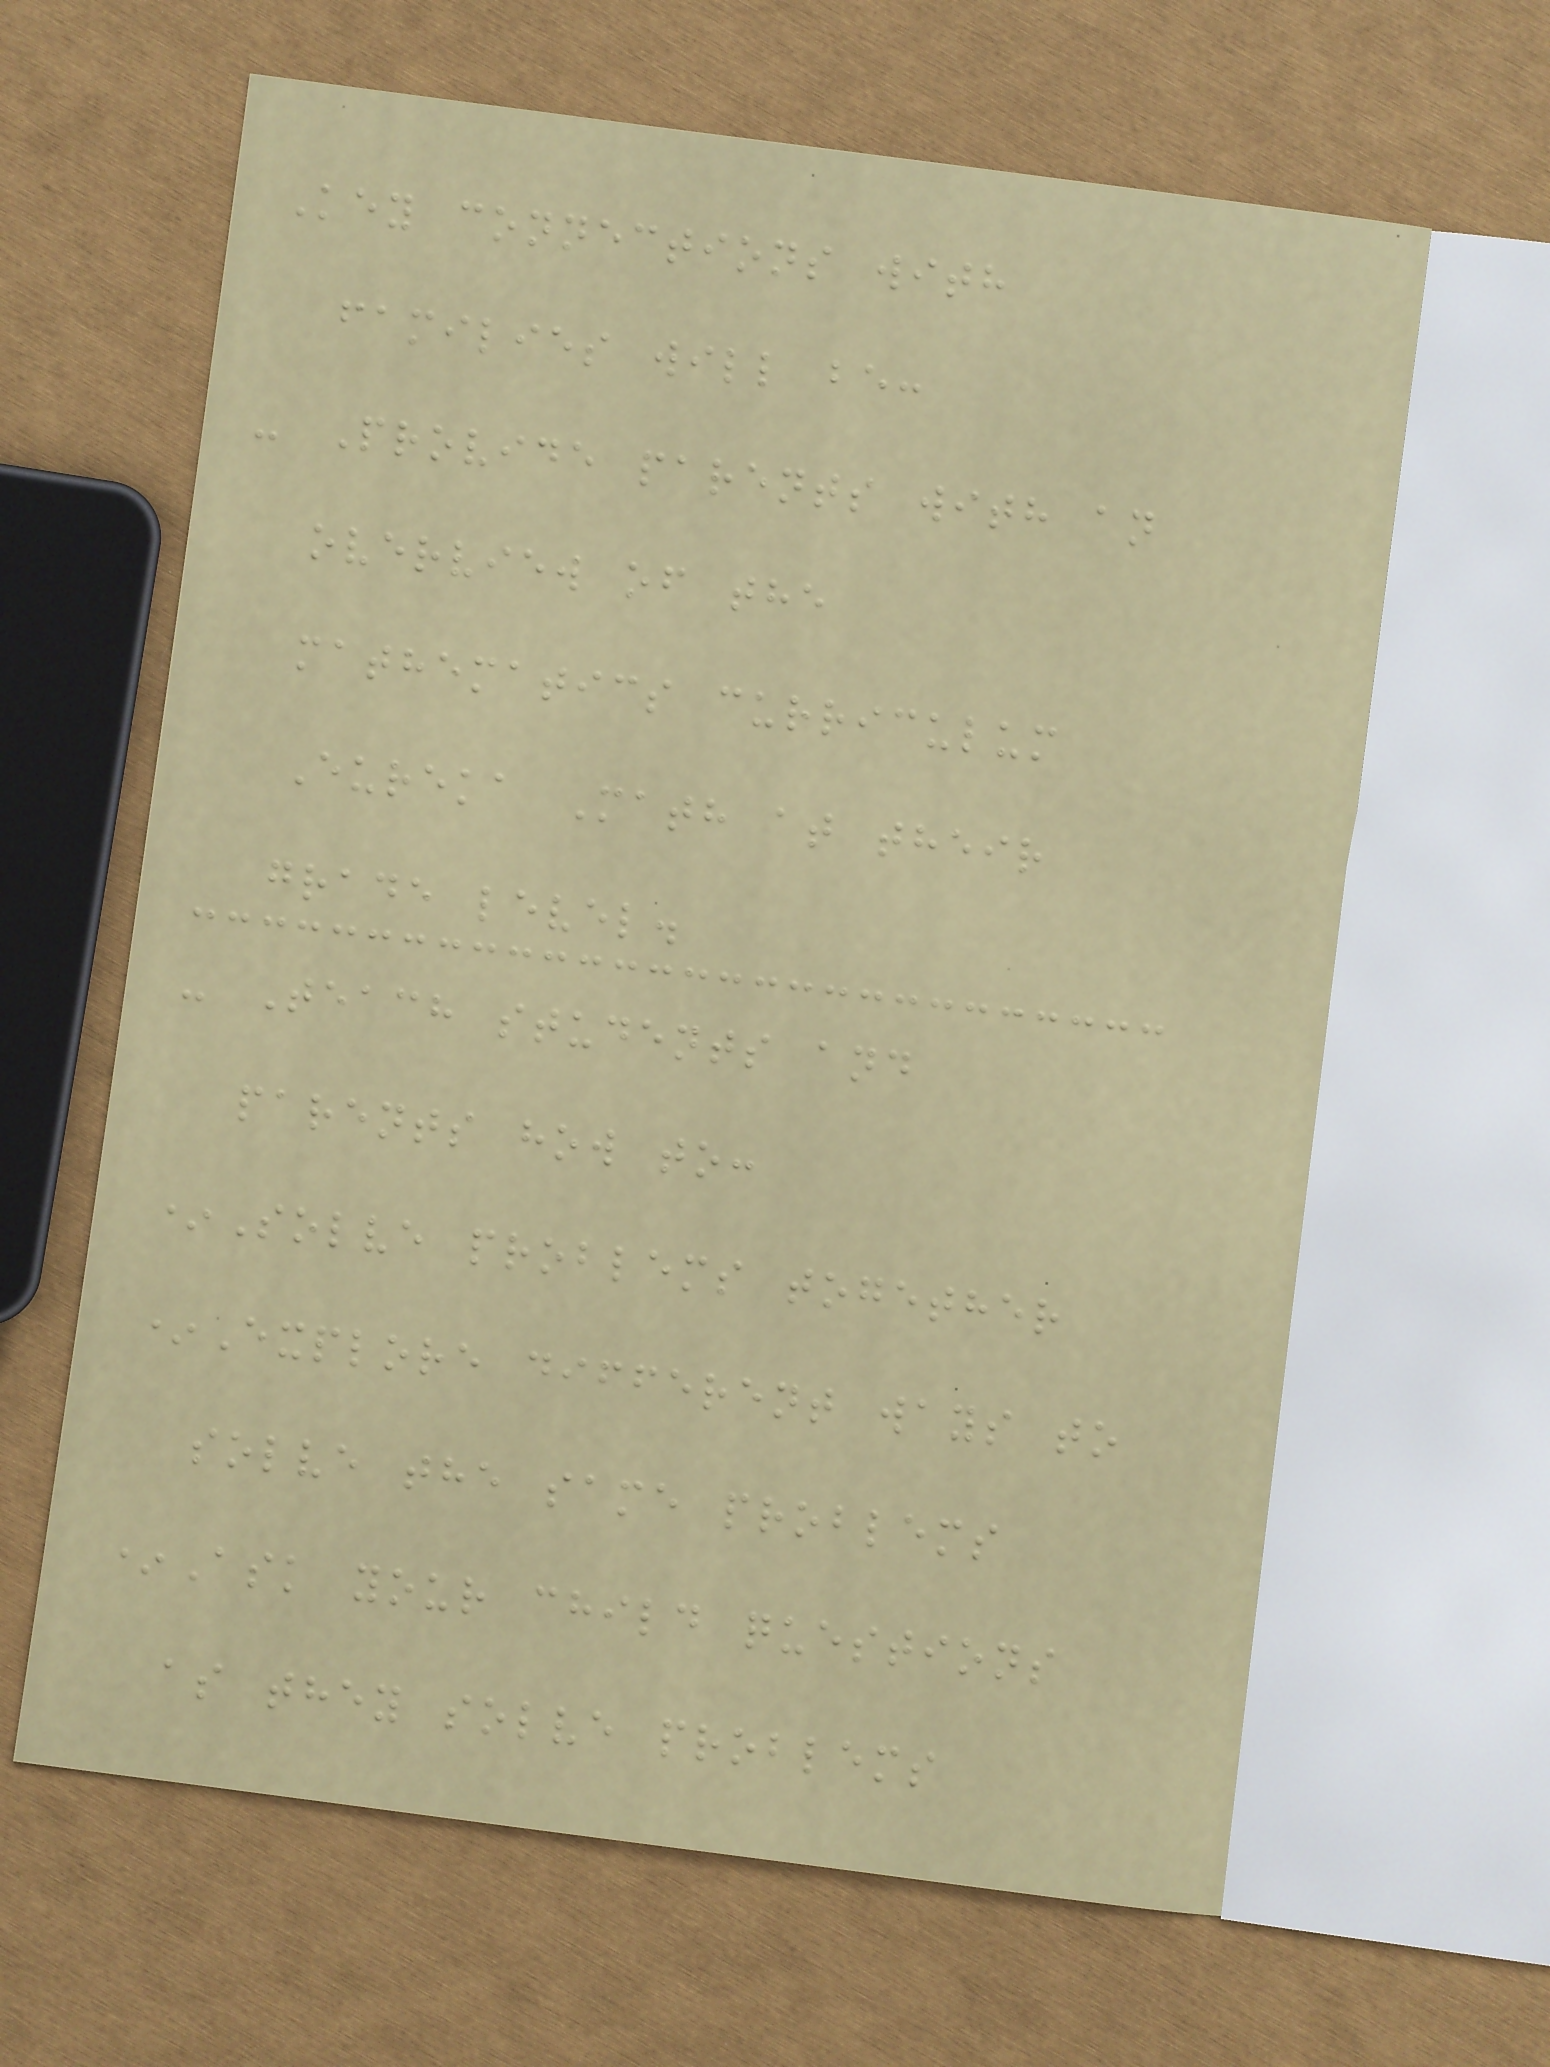Key connections with
families will be:
- Provide parents with an
overview of the
mathematics curriculum
Eureka Math at their
grade level.
- Teach students and
parents how to:
*Solve problems together
*Explore different ways to
solve the same problems
*Ask your child questions
as they solve problems
